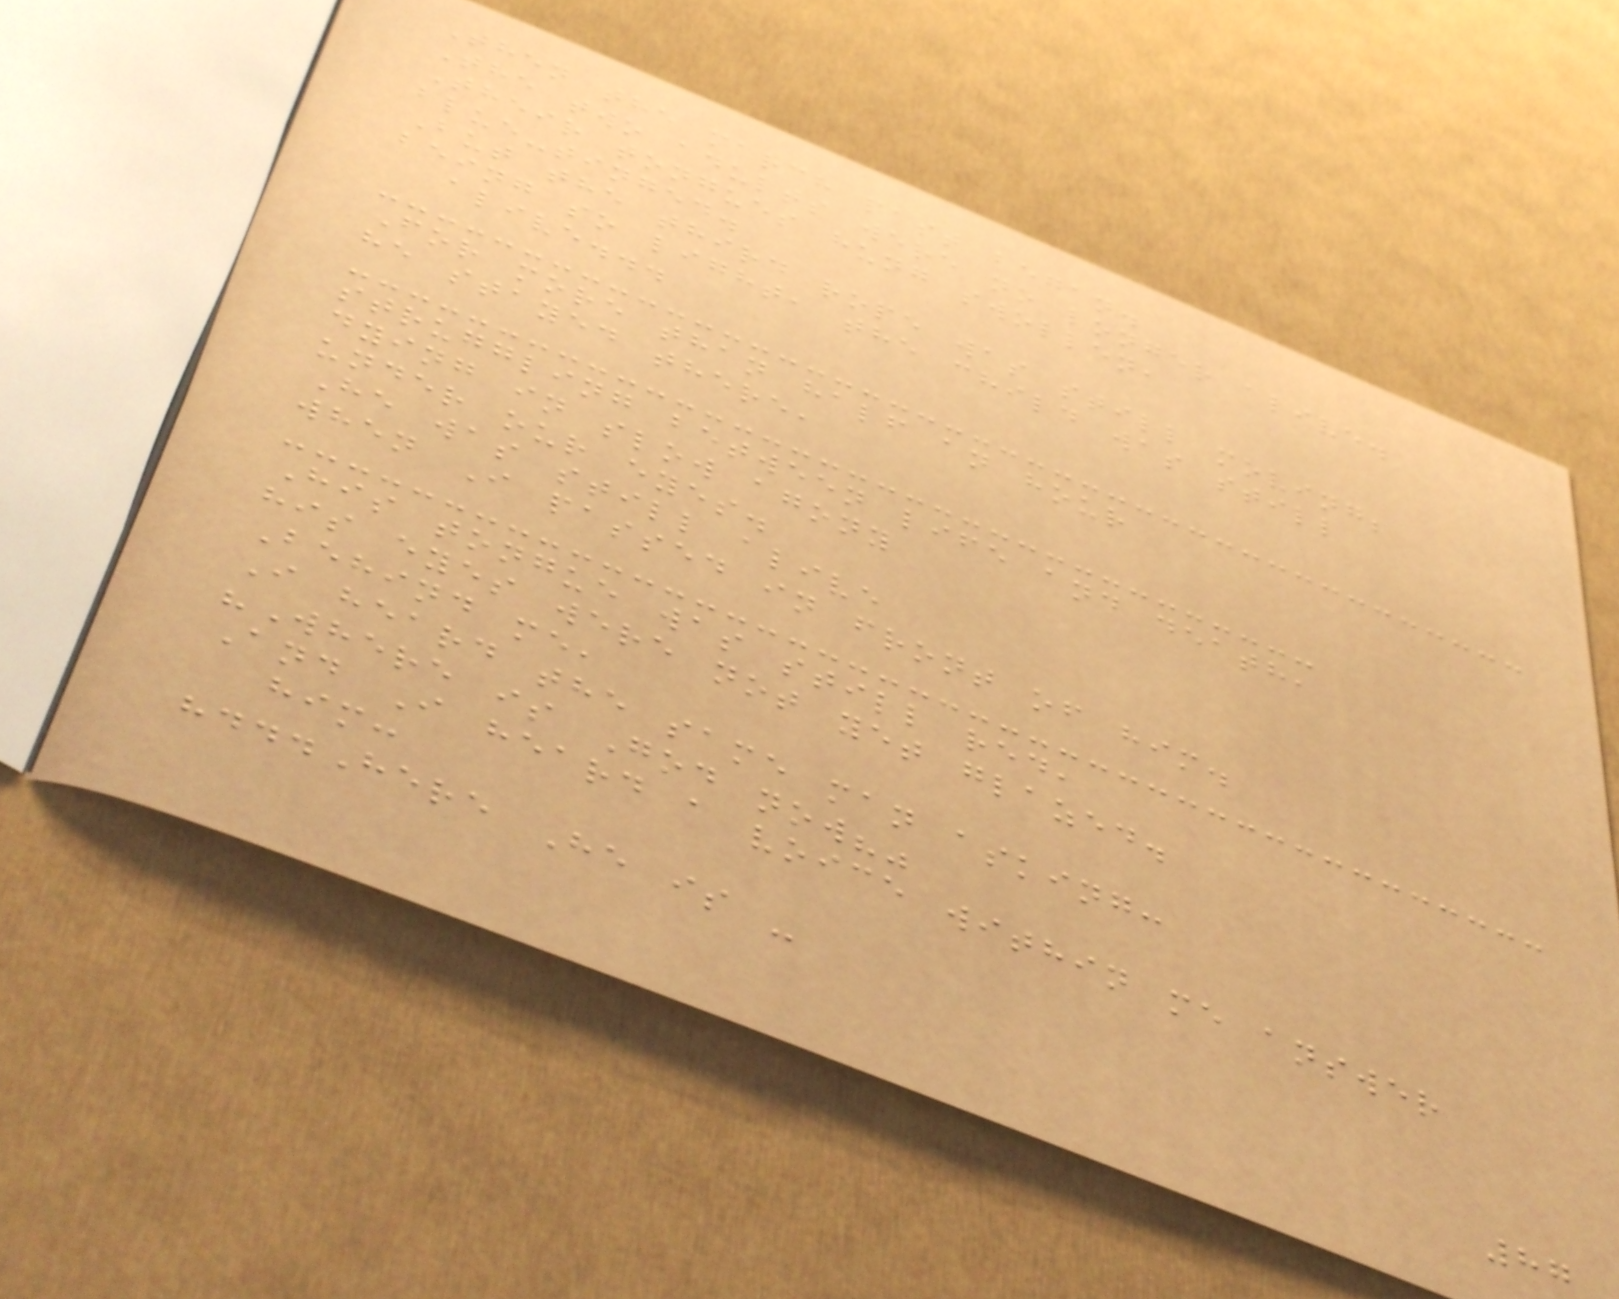Then the march past began.
The two adults were no longer alive.
Their tongues hung swollen,
blue-tinged.
But the third rope was still moving;
being so light, the child was still
alive...
For more than half an hour
he stayed there,
struggling between life and death,
dying in slow agony
under our eyes.
He was still alive
when I passed in front of him.
His tongue was still red,
his eyes were not yet glazed.
Behind me,
I heard the same man asking:
"Where is God now?"
And I heard a voice within me answer
him:
"...Here He is -
87
